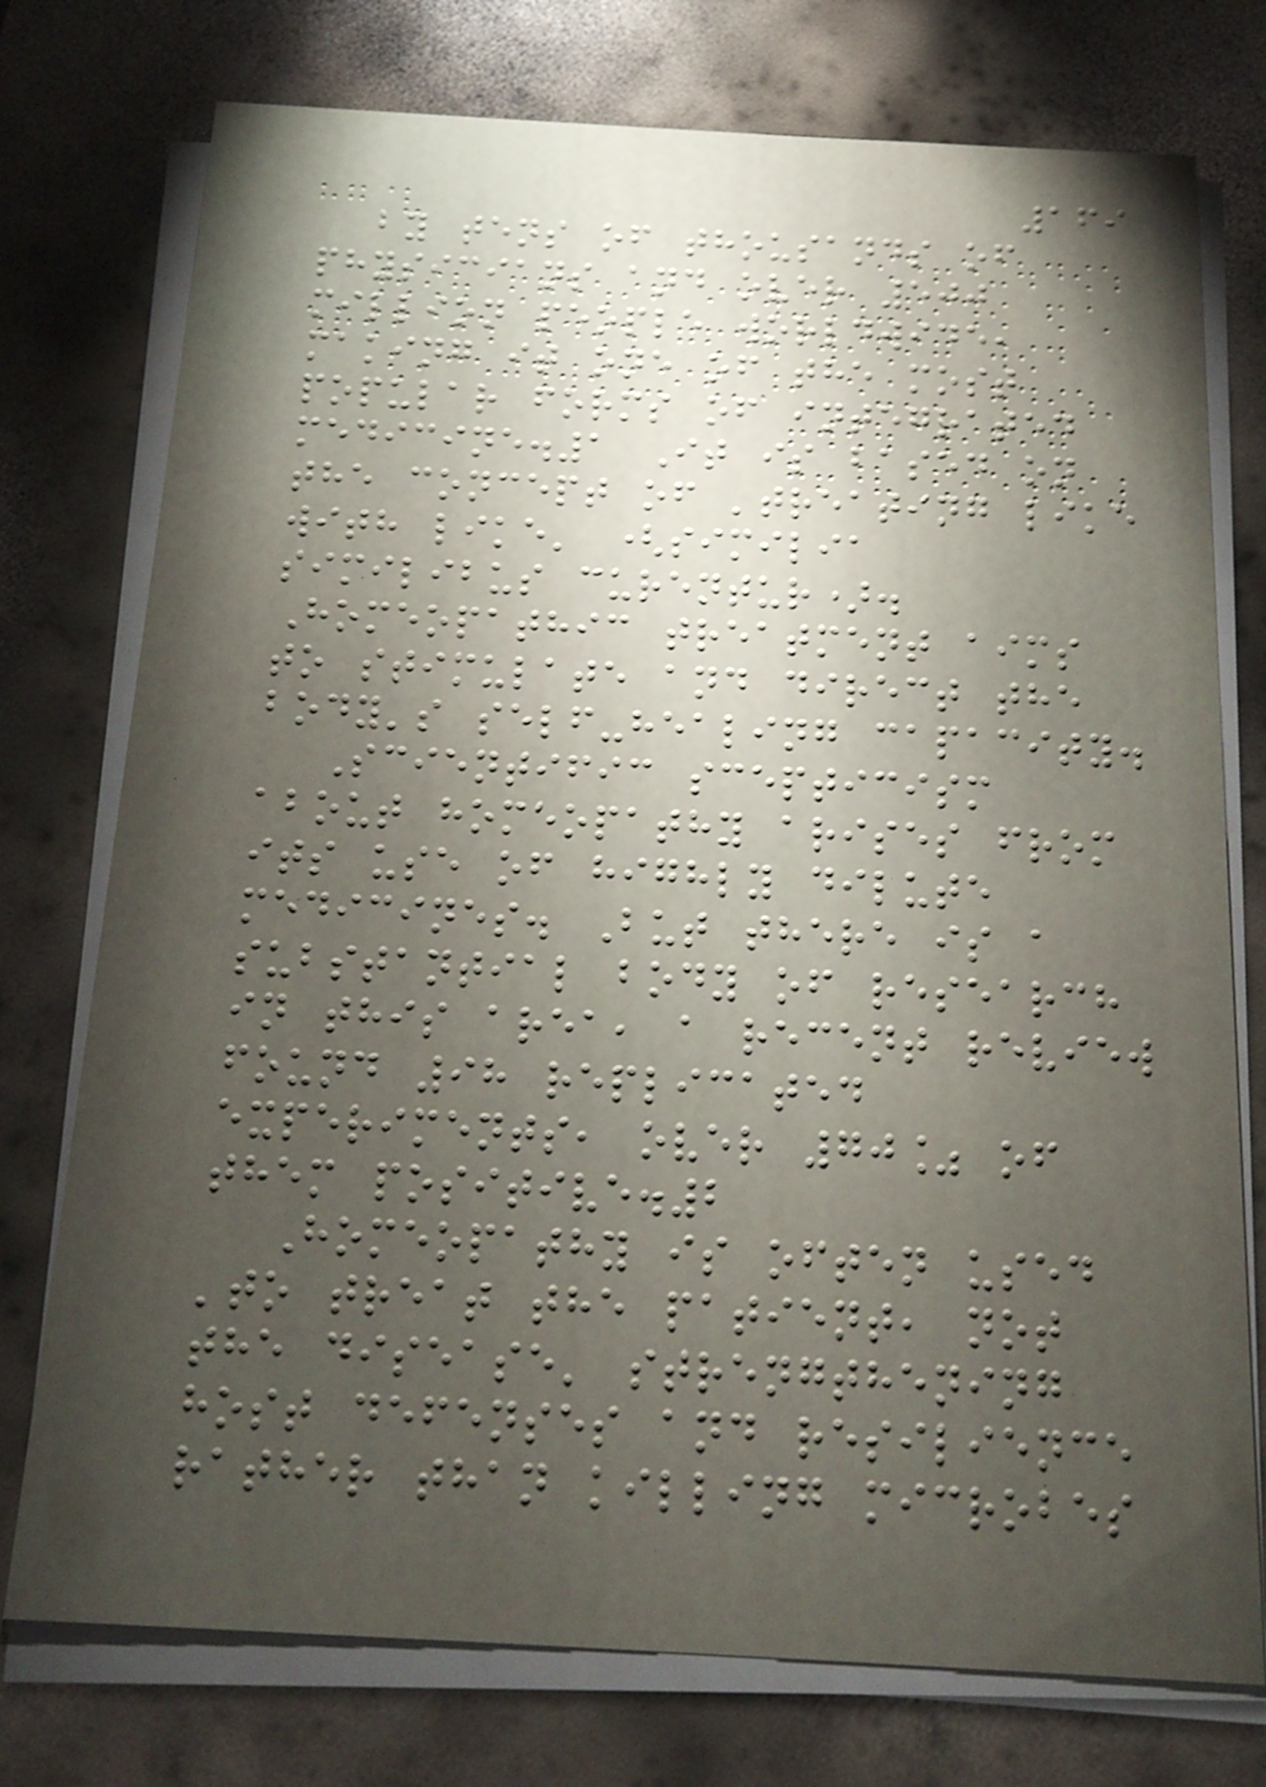169
by tens of thousands of
physicians and over 500
million people worldwide,
making it one of the most
popular forms of integrated
medicine.1 It is based on
the concept of 'treating like
with like' (similia
similibus curentur).
Homeopathic treatment aims
to stimulate and direct the
body's self-healing capacity.
Scientific scepticism
about homeopathy arises from
its use of highly dilute
medicines. But there is a
substantial body of research
in this area, a recent review
found 98 replicated
experiments, over 70% of
them positive.2
Homeopathy is often used
'to treat the patient, not
the disease' strengthening
host defenses and resilience
rather than killing microbes
